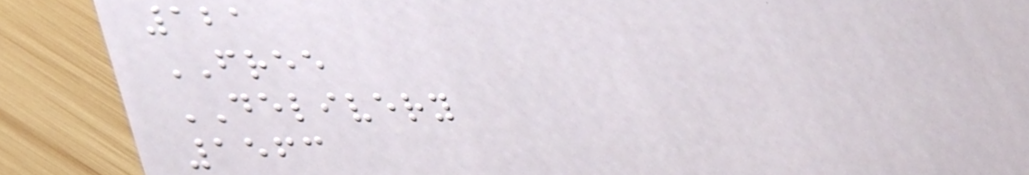121
FREE
DELIVERY
1563
